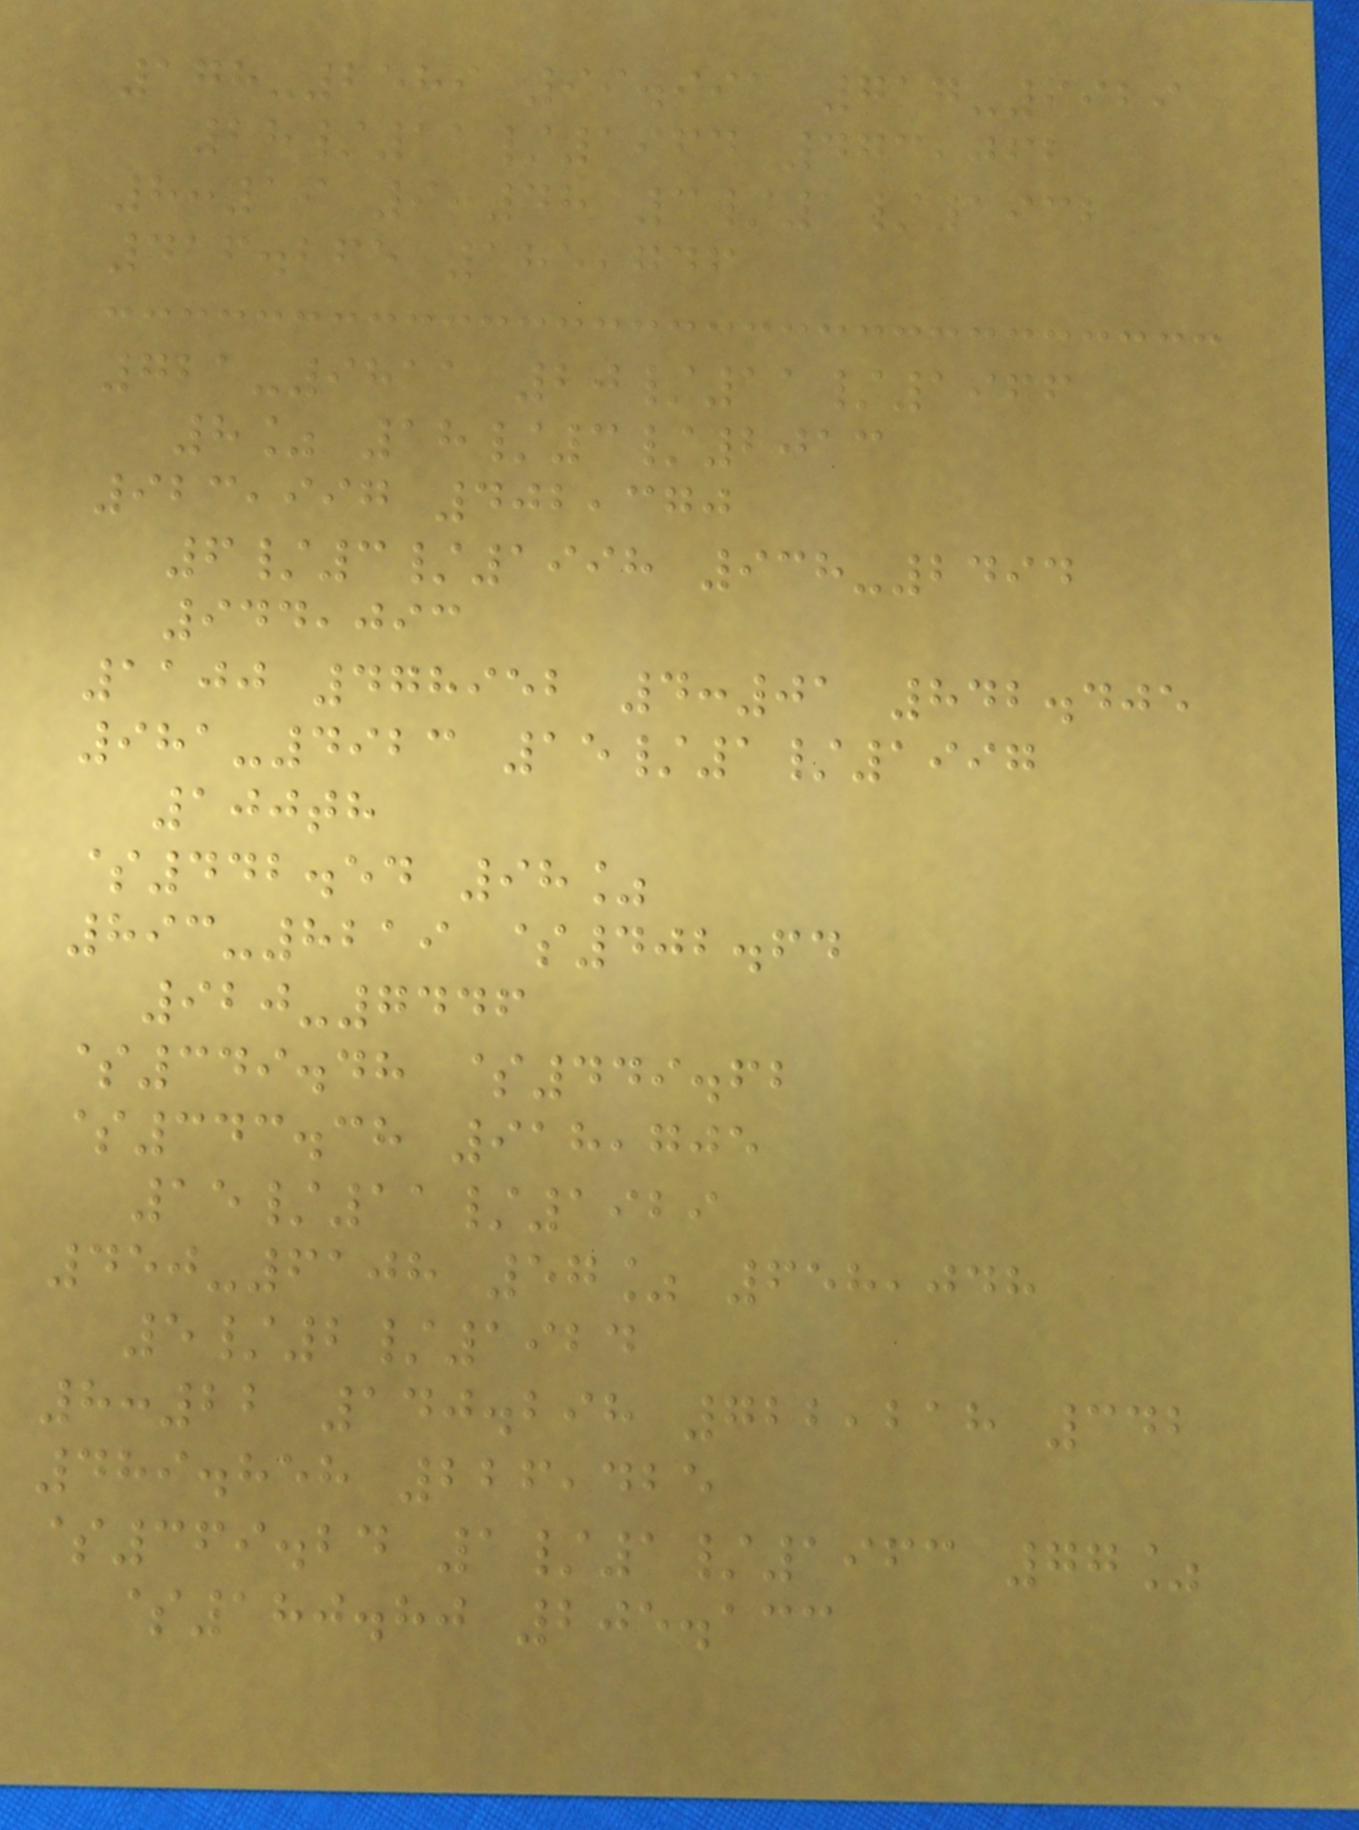178-2589 99.991 717-9929
28/11/1964 473,062
8:19 9:48 3/1/1932
416.265 185,746
721-9811 20/11/1966
8% 18/3/2013
923,997 402,370
6/3/1998 938-2494
944,093
1100 478952 4:01 842.405
981-4923 15/1/1997
100th
$442.54 98%
893-8219 $402.64
920-7446
$349.48 $449.62
$343.38 918,705
15/11/1929
450-6108 57% 658,048
5/2/1924
8:22 140.298 722,218 342
489.858 226,425
$369.24 1/1/1963 77%
$180.80 205.133
